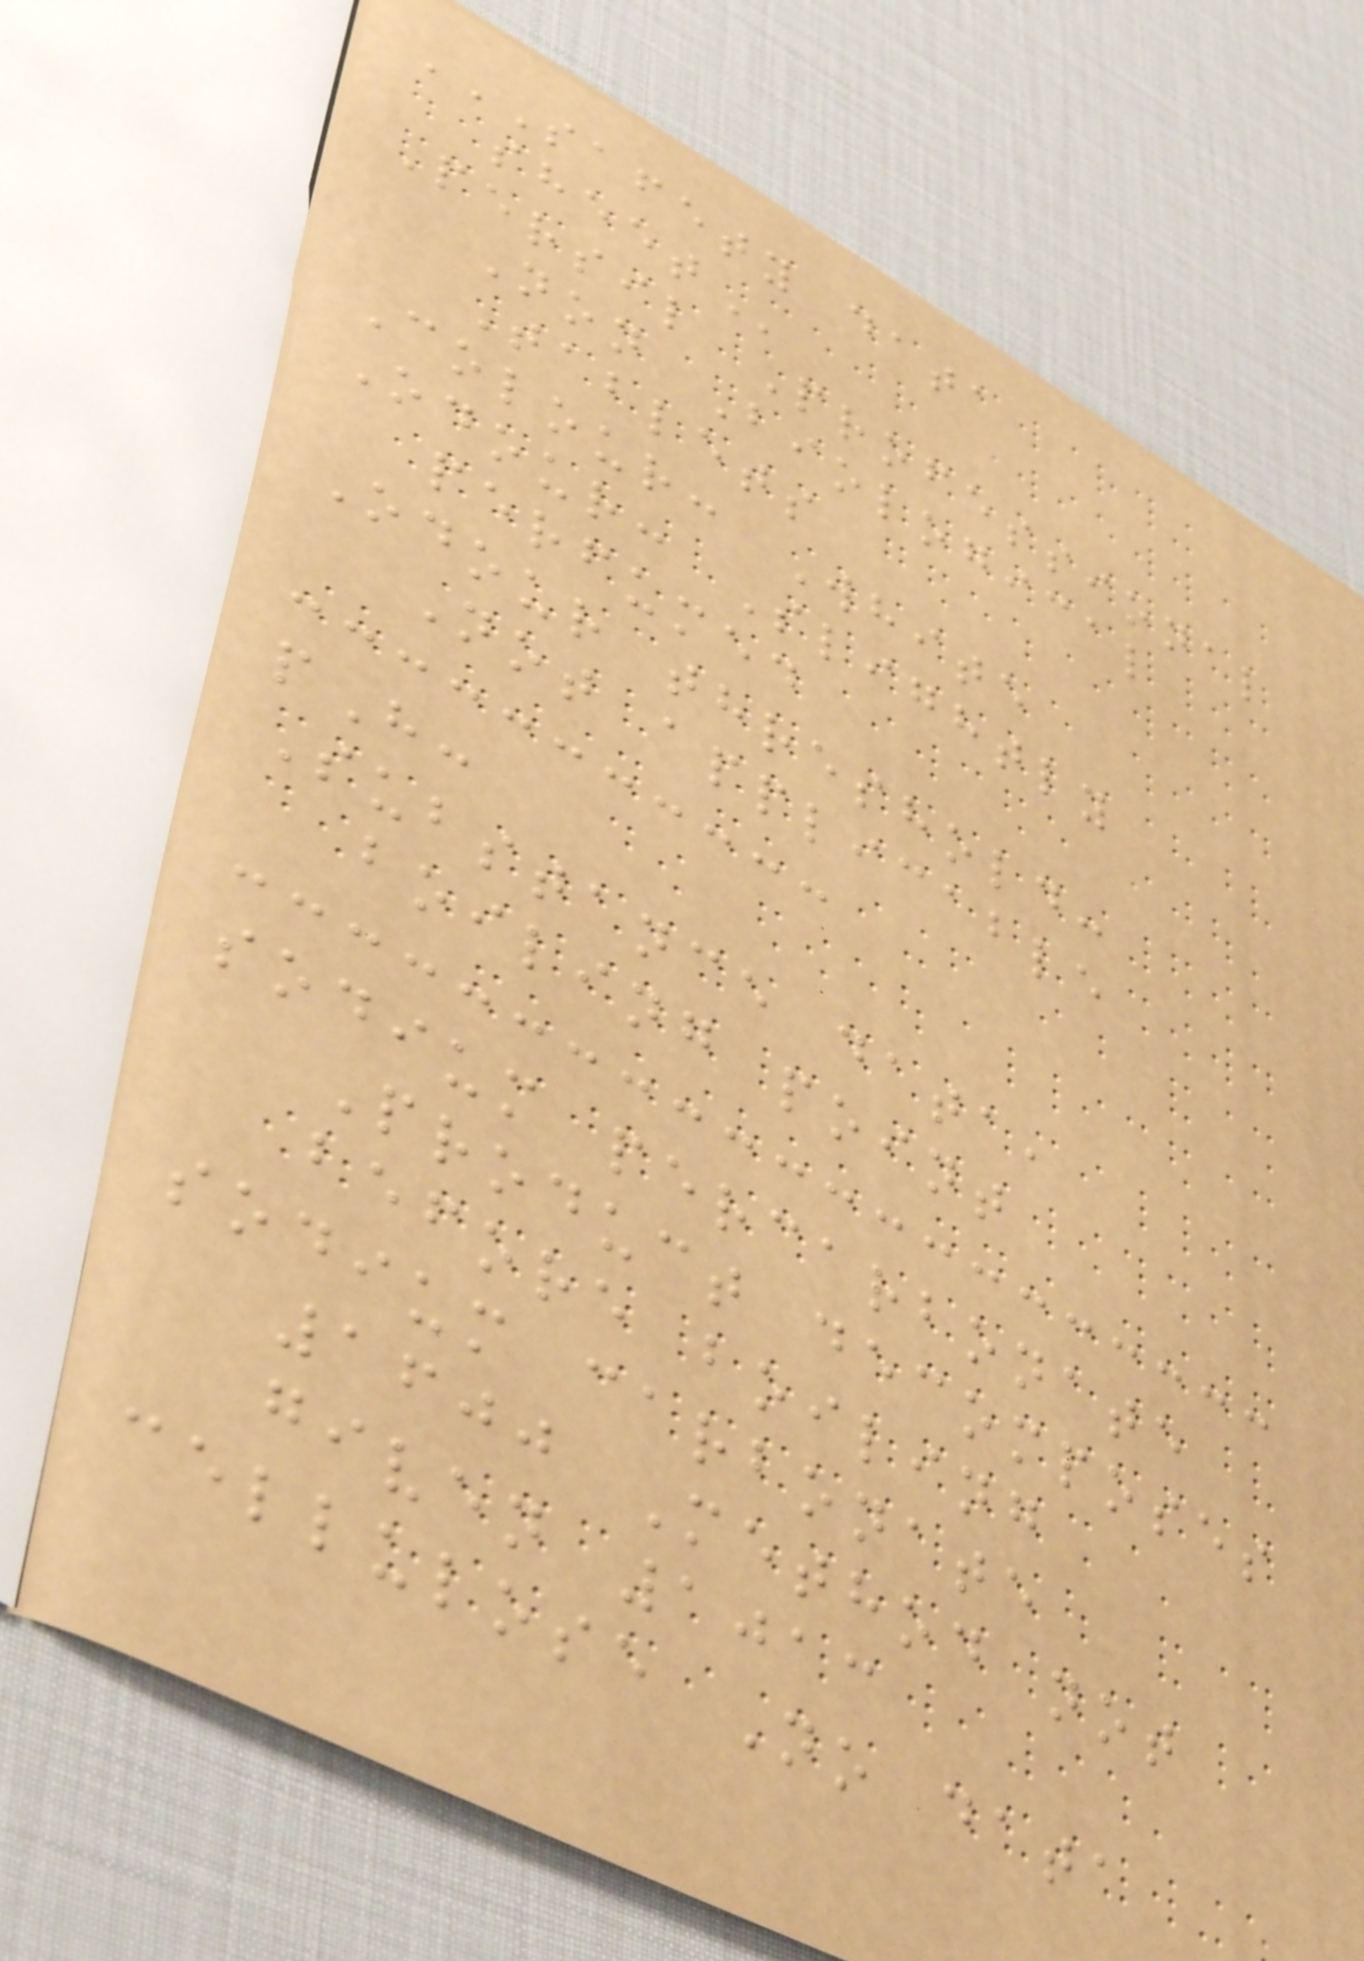SAFETY DATA
SHEET
Persil Professional
Non Biological
Tablets
Colour: White
Odour: Slightly
perfumed
Odour threshold:
Not applicable
pH:
Substance data,
boiling point
sodium percarbonate
Product decomposes
before boiling
sodium carbonate
1600 Method not
given 1013
cellulose No data
